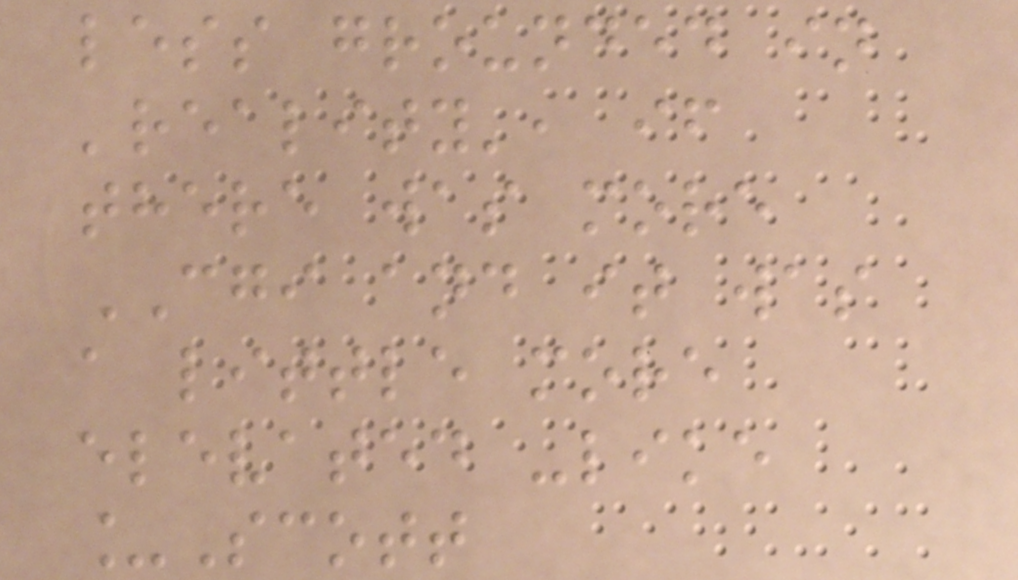less grounded in
'reality', if
there was more
CGI and it was
a little more
elevated -like
_Scott
